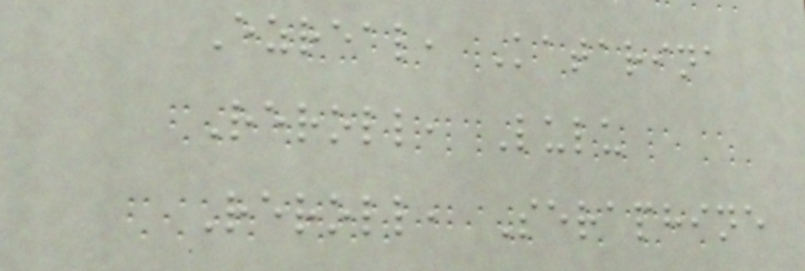Ezreal, Katarina
Reroll, Lulu
Reroll, Seraphine
